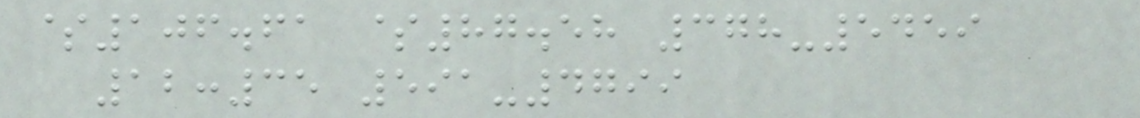$106.61 $87.58 378-5459
12:35 591-4799
